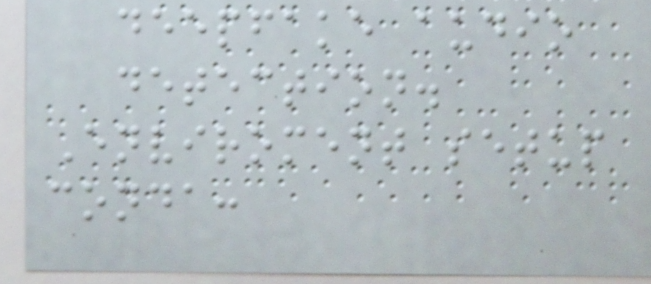deepfake audio
detection.
Enviroment setup
conda:
